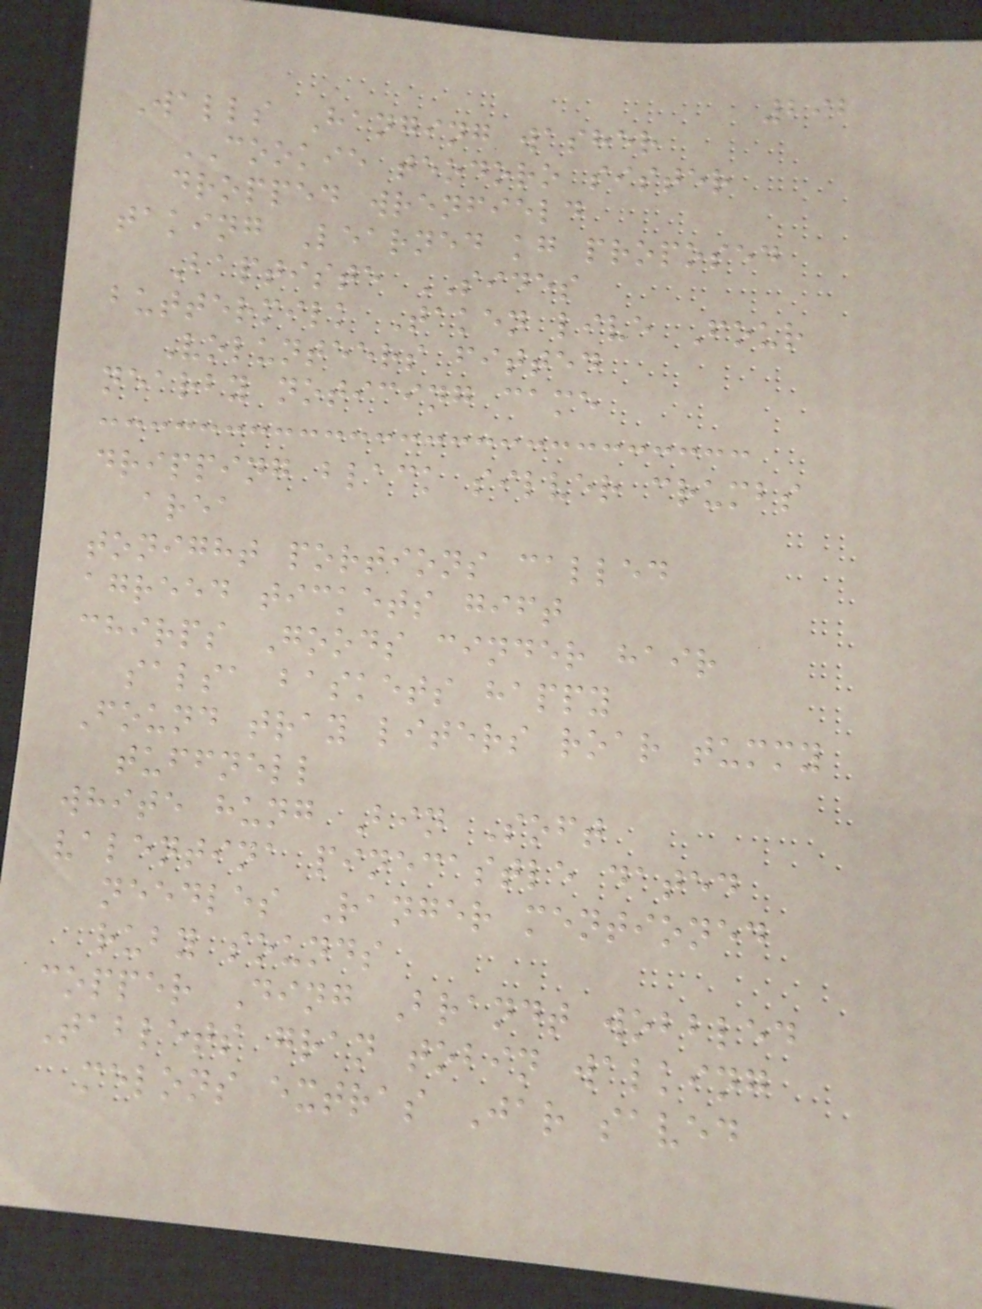292
Walls Hanging washer
COOKIE teodoro sister
dropped wrenfield
taking Learned kg proposed
Baptiste SIDES
buttermilk Taken live Four
Volunteers fitted
nearby noticing came
dripping black silver crumbs
area
tonight portions called
agreed tickets gift
chirps Goods cinder hair
salsa baskets happy
Found tray liters roar tummy
tuffnell
white hung Bin Soft
valentina pinecastle dated
needles Ranger mentioned
ruby sounds
copper Ding Brandt wobbled
Tablets gran tobin walking
melons extras Jar saved
